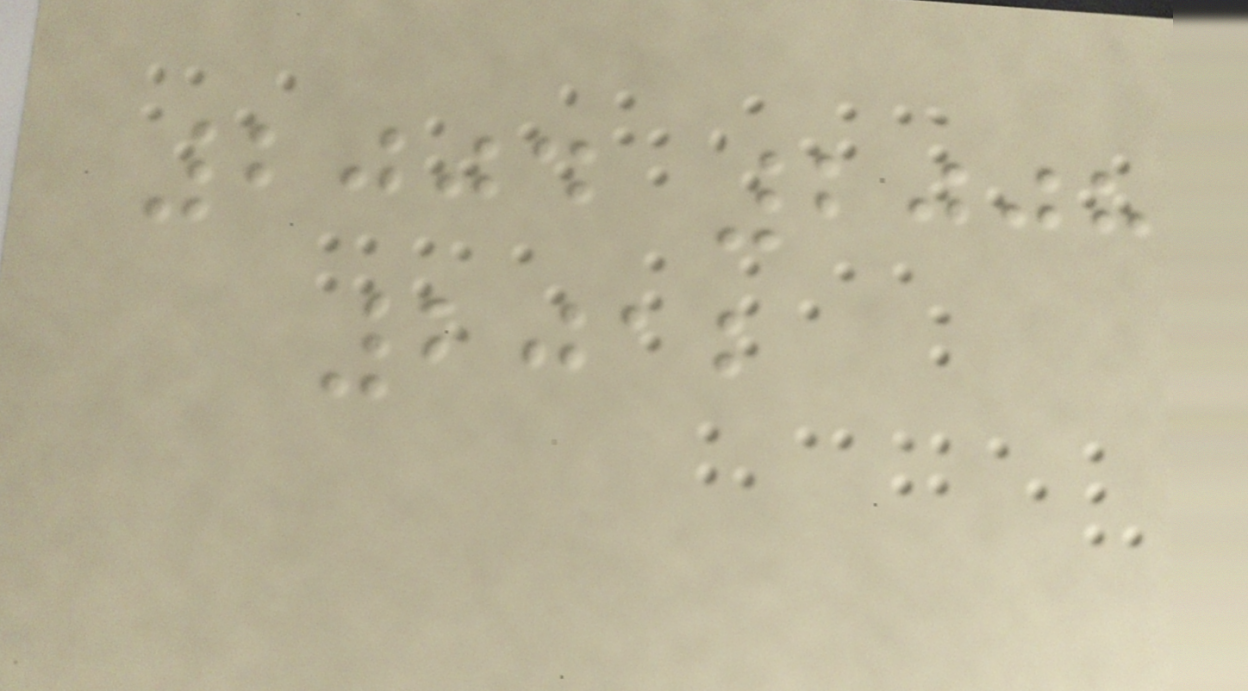2004 2008
2012
